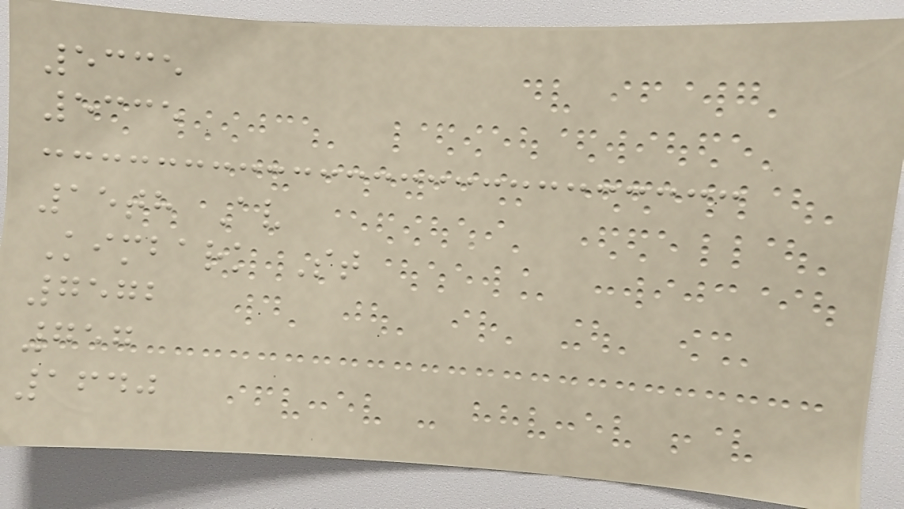5335
5335
15th Av
Kimbark St
7572
757
1640
